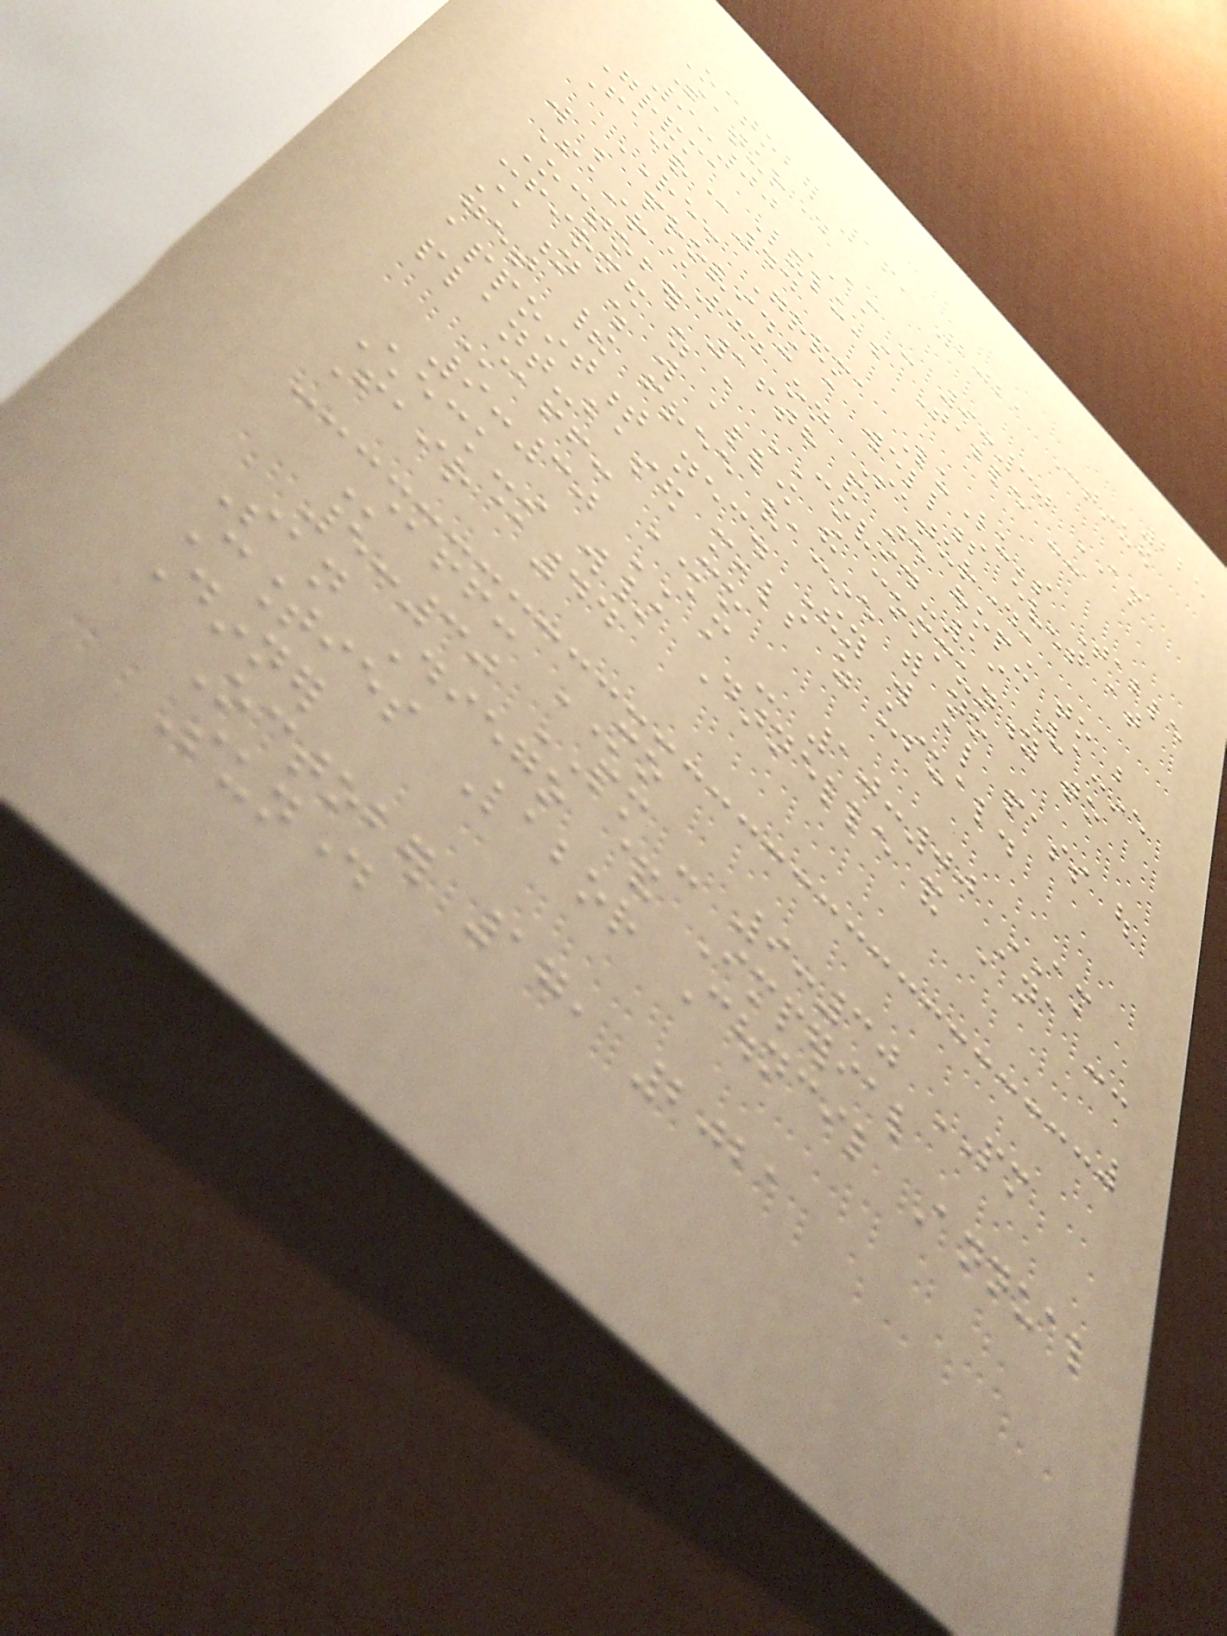225
October 16, 2021 Continued
Saturday
9:00 AM - 9:30 AM
Grandma Lulu's Table --
Fair@44
RE: Grandma LuLu's Table
will be providing a wellness event at
Fair@44 on Saturday,
October 16th and are hoping to be
confirmed as a COVID-19 Vaccine
station which will allow the community to
get their free vaccine with no
appointment necessary. They will also pass out
plant-based meals as usual.
Staff: MO
9:30 AM - 10:00 AM
Check-in w/ Darnelle and Ana --
Fair@44
Staff: MO
5:30 PM - 9:30 PM
San Diego & Imperial
Counties Labor Council Annual
Dinner
October 17, 2021
Sunday
